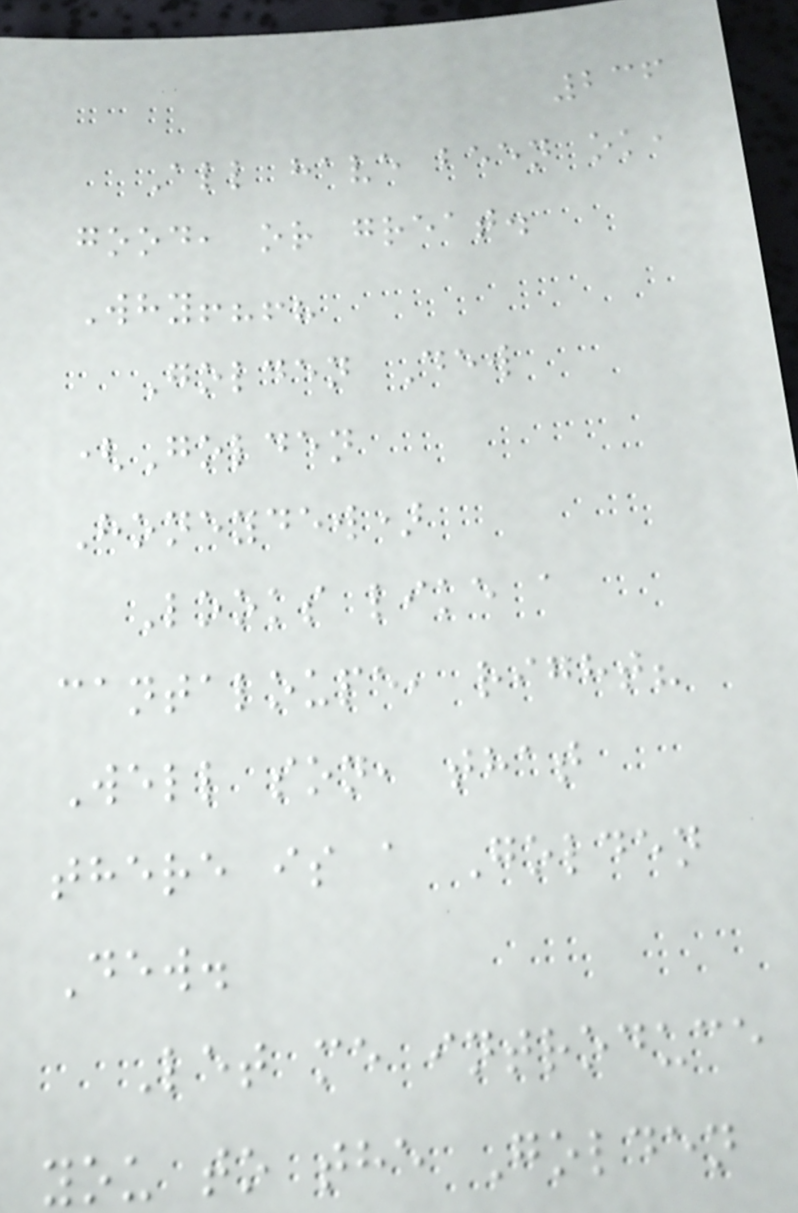236
All have been ok,
good, or great.
Why!?!?
Golden Dew
(Golden
Honeydew)
Looks like a
cantaloupe, right?
Well son, that
there is a Golden
Dew.
Let me introduce
you to the Golden
